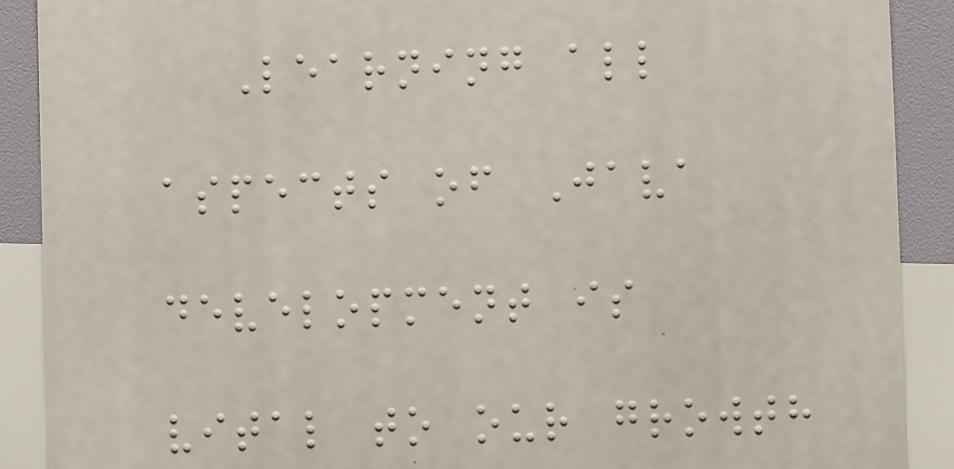Learning all
aspects of Java
development is
vital to our growth
